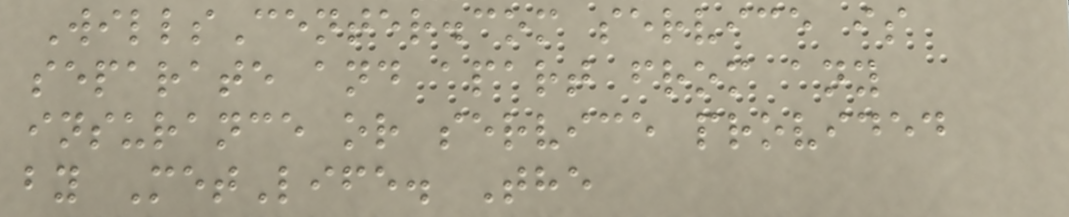WillsCenter.com service is
separate and apart from any
insurance or service provided
by MetLife. The
